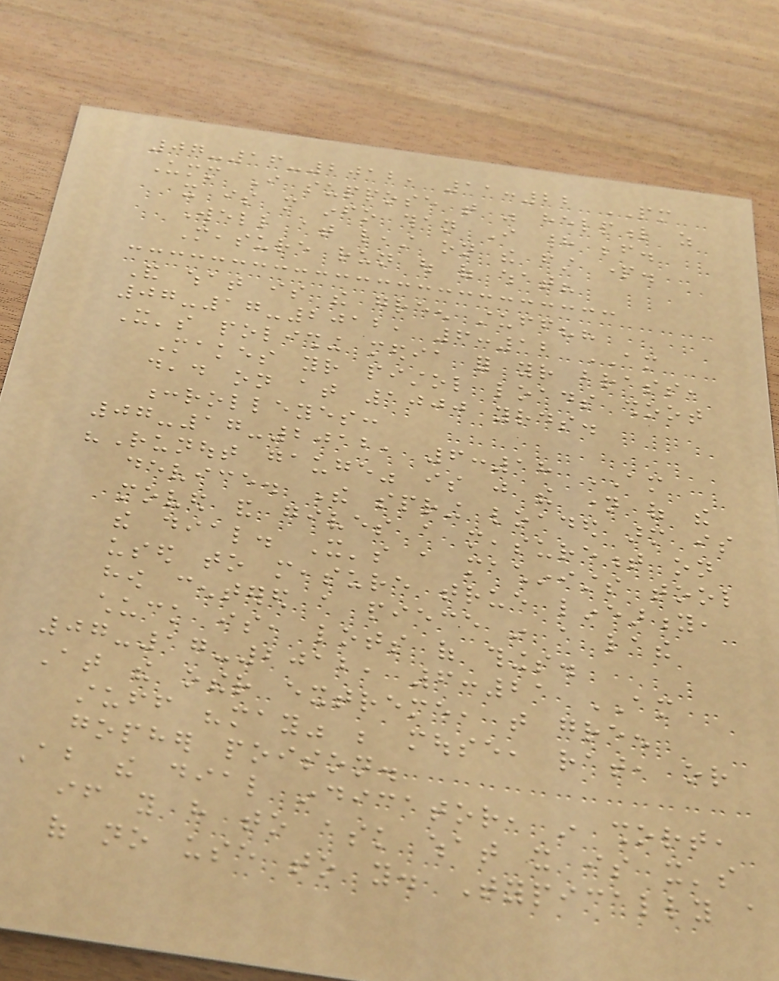07-16-2012, 11:22 PM
Umm I suppose that was helpful as
it is more info than I had before.
Well at least on the first part.
Measure run out of what?
And what is the green stuff??
07-17-2012, 6:12 AM
It's polishing media for your brass,
Makes your pistol loads shoot
dead on at 1000 yrds.
:rolleyes:
07-17-2012, 6:18 AM
"Runout gauge" is just the name of the
device. The spring loaded arm is
moved and gives a measurement on
the dial. It's a machinists tool
used to measure true linearity,
how centered a piece in a lathe
chuck is, lots of things.
07-17-2012, 6:21 AM
At the other extreme, that green
stuff "may" be mouse, rat, or
gopher poison.
About the dial indicator, in short,
if you have to ask what it is it's
of no use to you. Typically a
